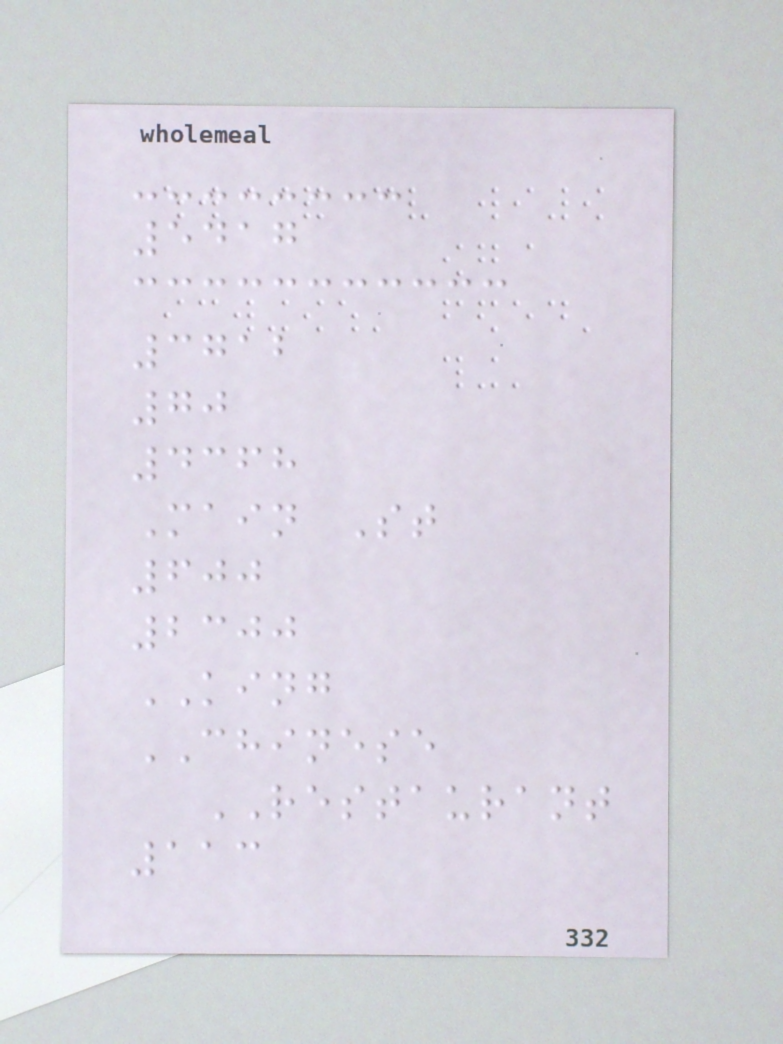5417
3712
70
4368
Main St
600
2300
KING
CHINESE
RESTAURANT
113
